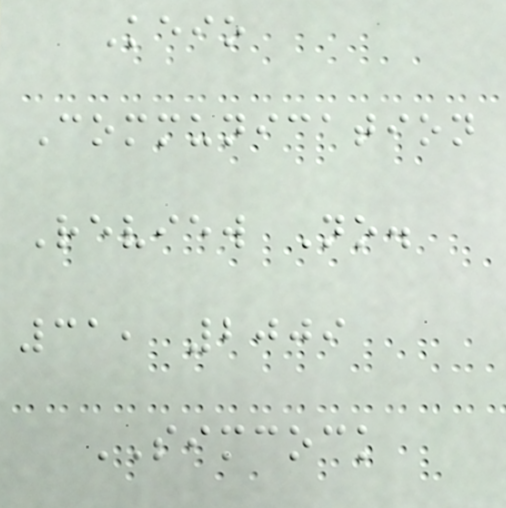Keio
Communication
Review No.
31, 2009
SIMCOCK
